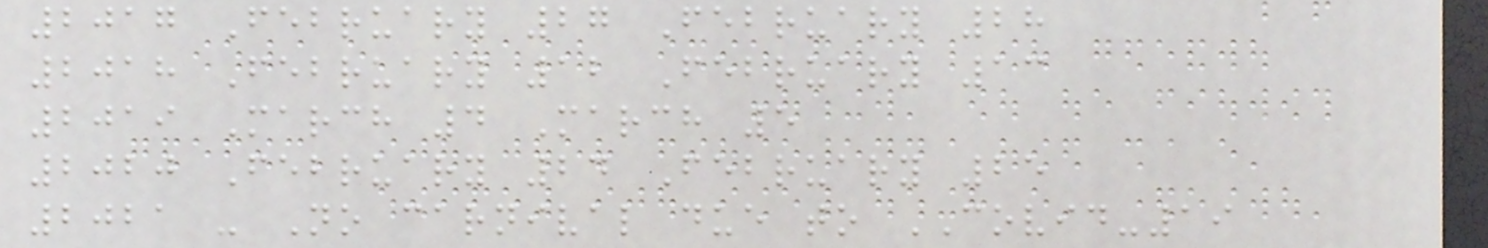2017 February 27 February 28
2018 February 12 February 13
2019 March 4 March 5
2020 February 24 February 25
2021 - No carnival due to COVID-19
